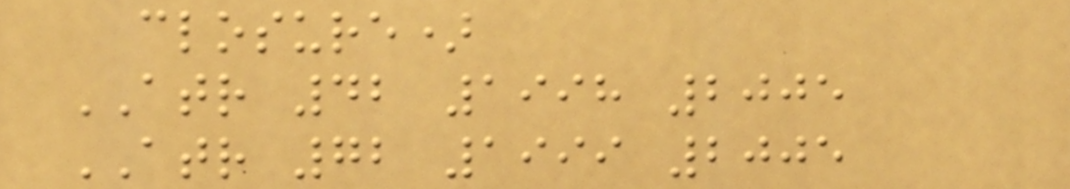closure)
ATR 42 1998 2005
ATR 72 1999 2005
